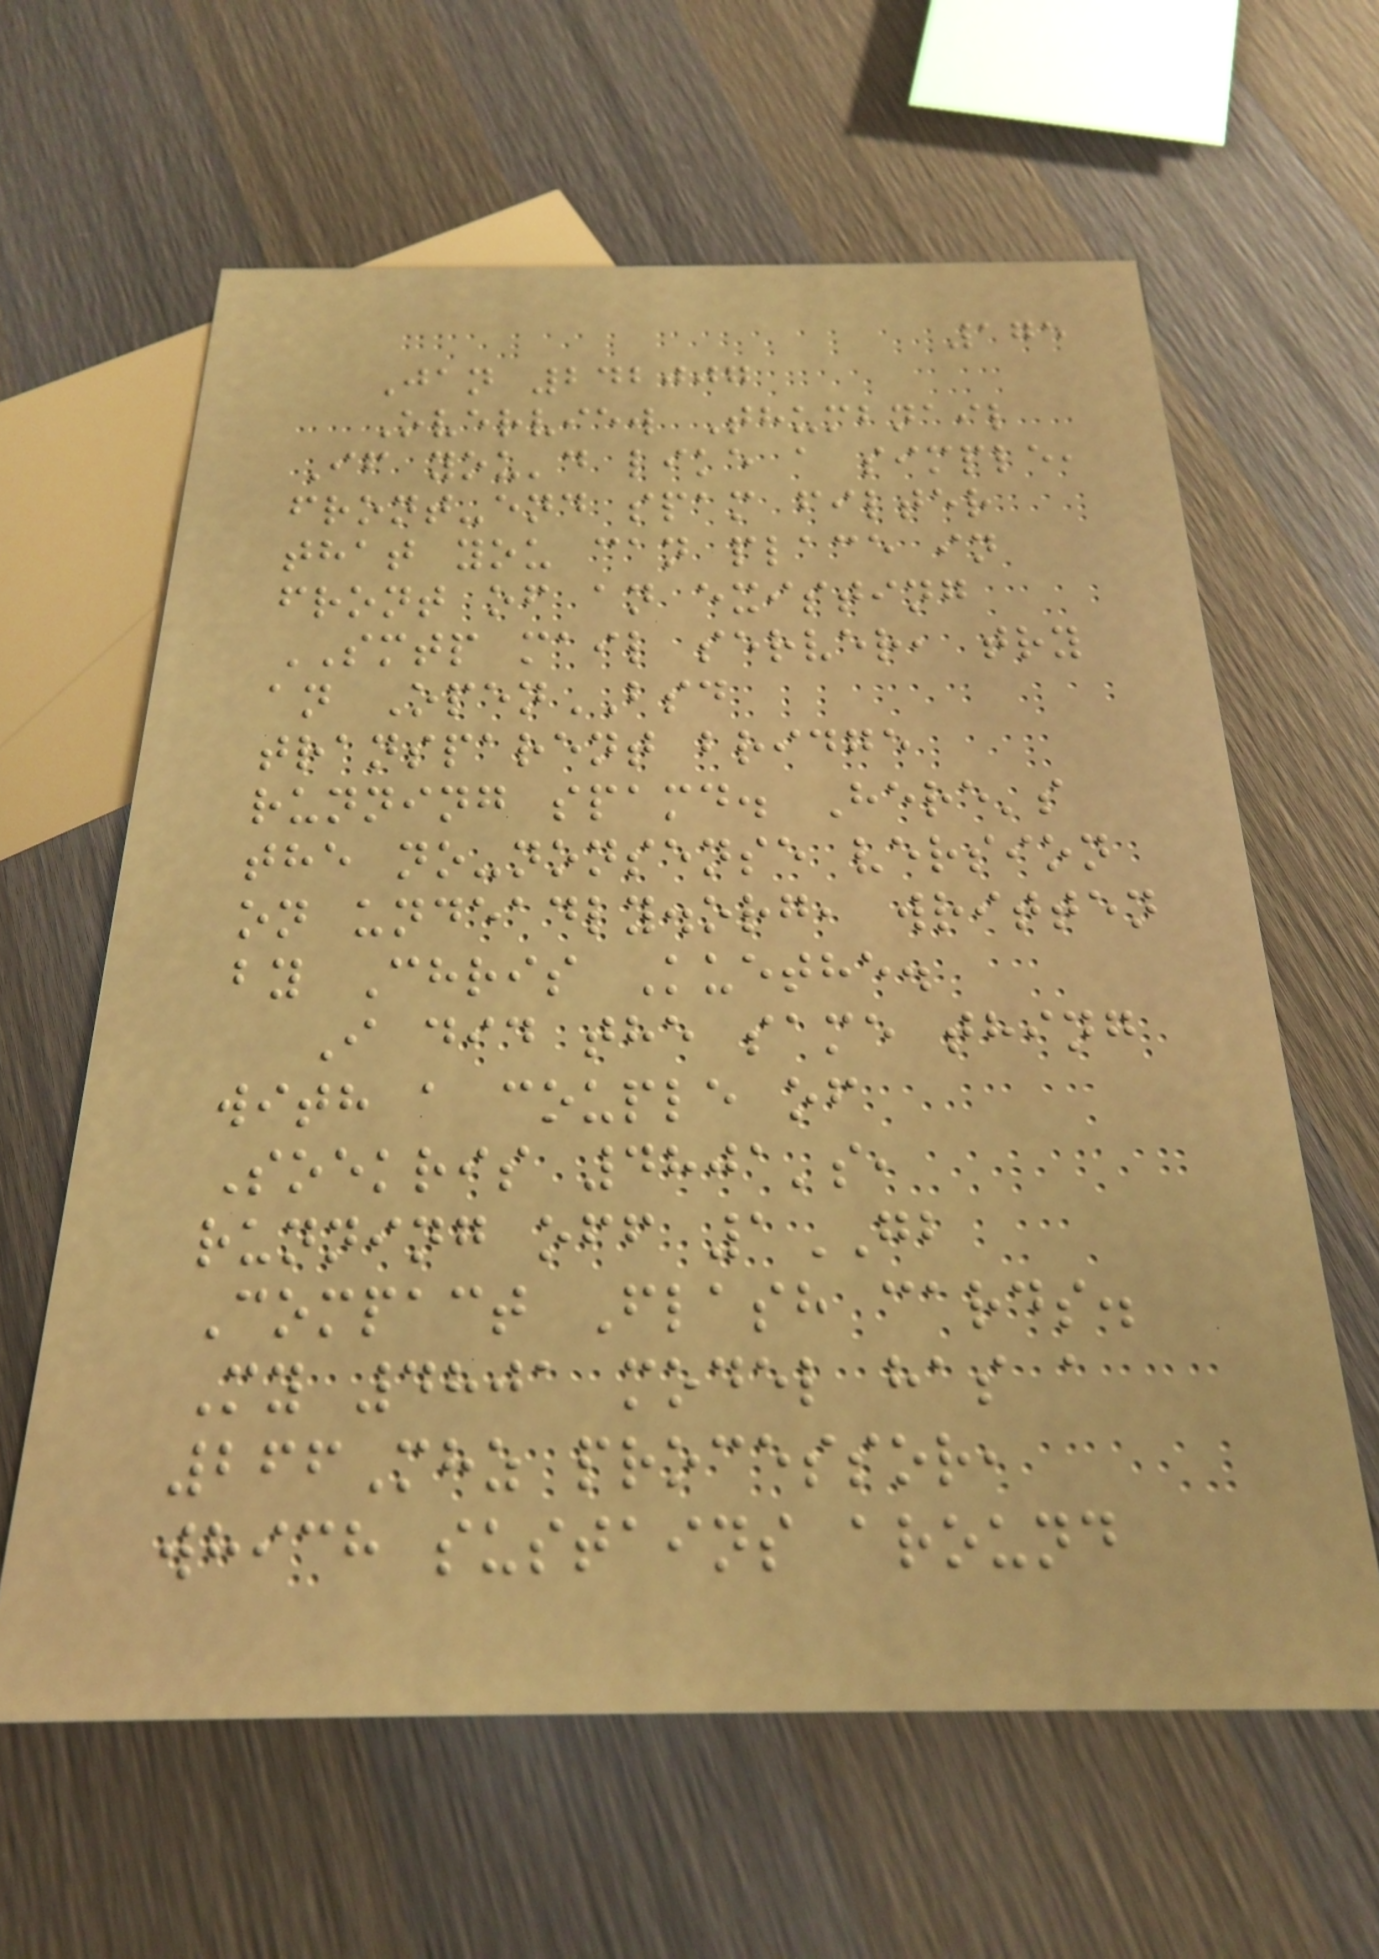175
Jan 242007
Overview Thumbnail
If you'd like a simple,
front-end spam filter
that you can place in
front of an existing
SMTP mail server, try
an OpenBSD
transparent bridge
running spamd. Here's
the no-nonsense version
on undeadly.org, written
by Chris Kuethe.
I did the same thing
with a couple of
Soekris 4801's,
running off 1GB
Compact Flash cards.
My 4801 model has a
266Mhz processor,
which sustains around
